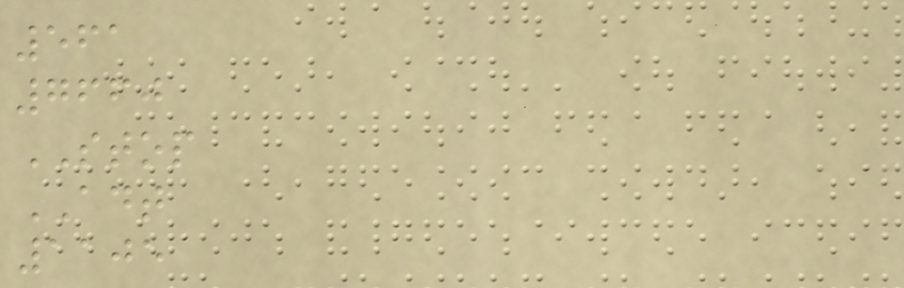561
7660
STOP
ADT
1105
